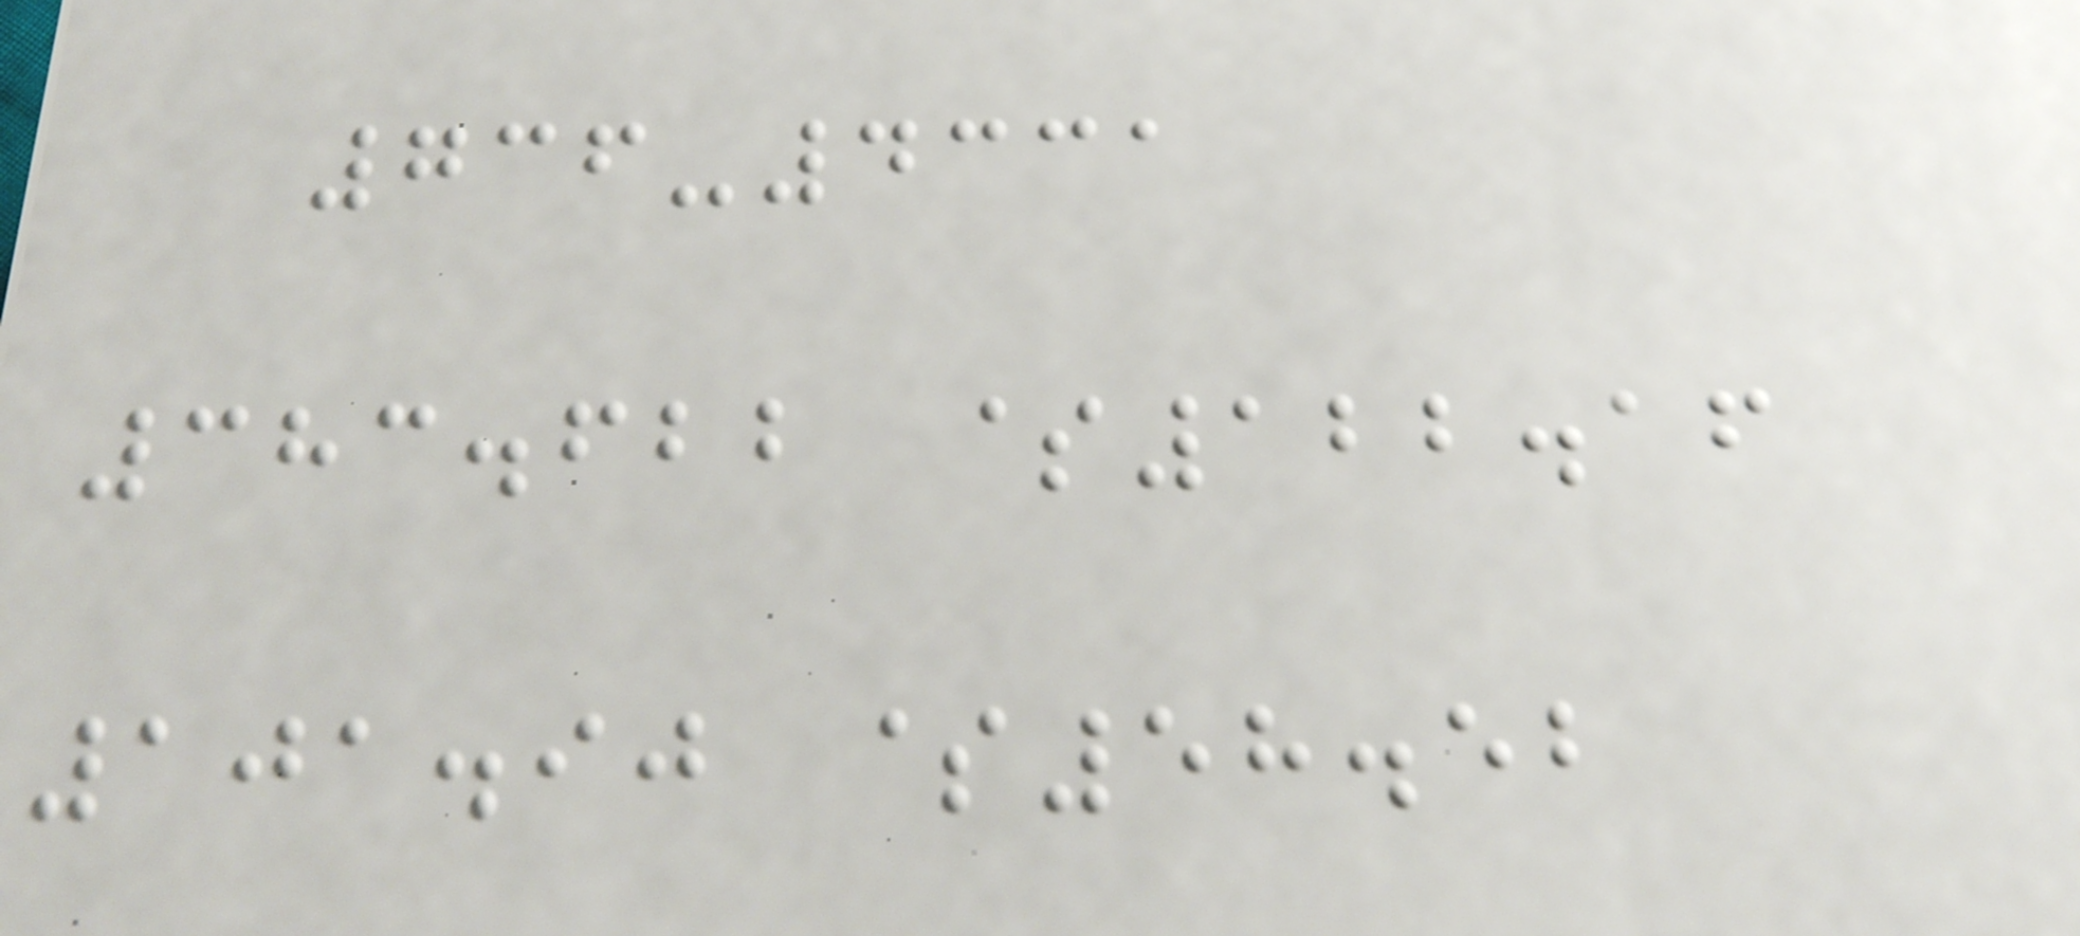736-4331
383.622 $122.16
101.90 $58.52
